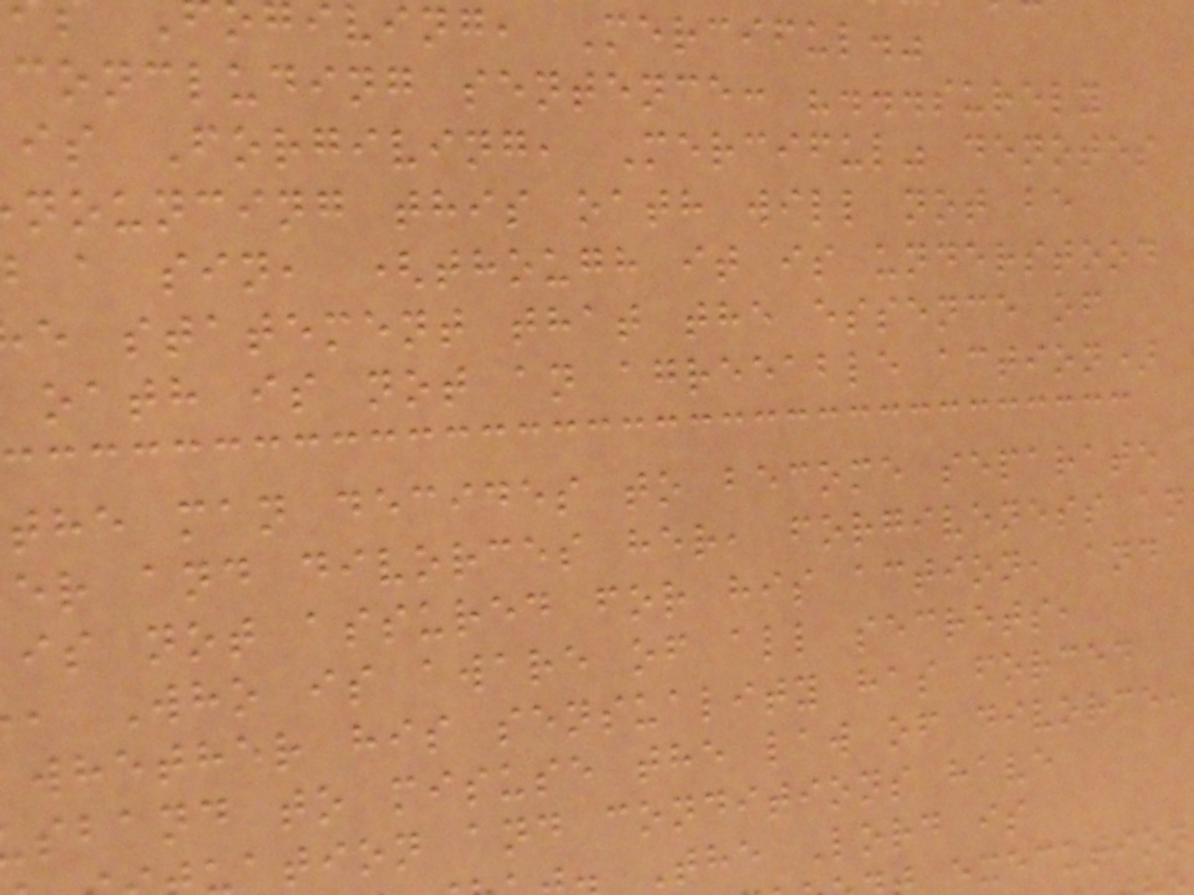giving, Merciful."
concluding sentence: "...surely
is Forgiving, Merciful" denotes
nouncing this oath will not be
a sin, (though it is understood
e statement that the essence of
oath is not an agreeable action)
the man decides to become separate
er and divorces her, forgiveness an
is not assured for his action, and
, Who is aware of all secrets,
whether his sensuality has forced
sband to misuse the law of divorce,
ation and conditions have
The Lord is
